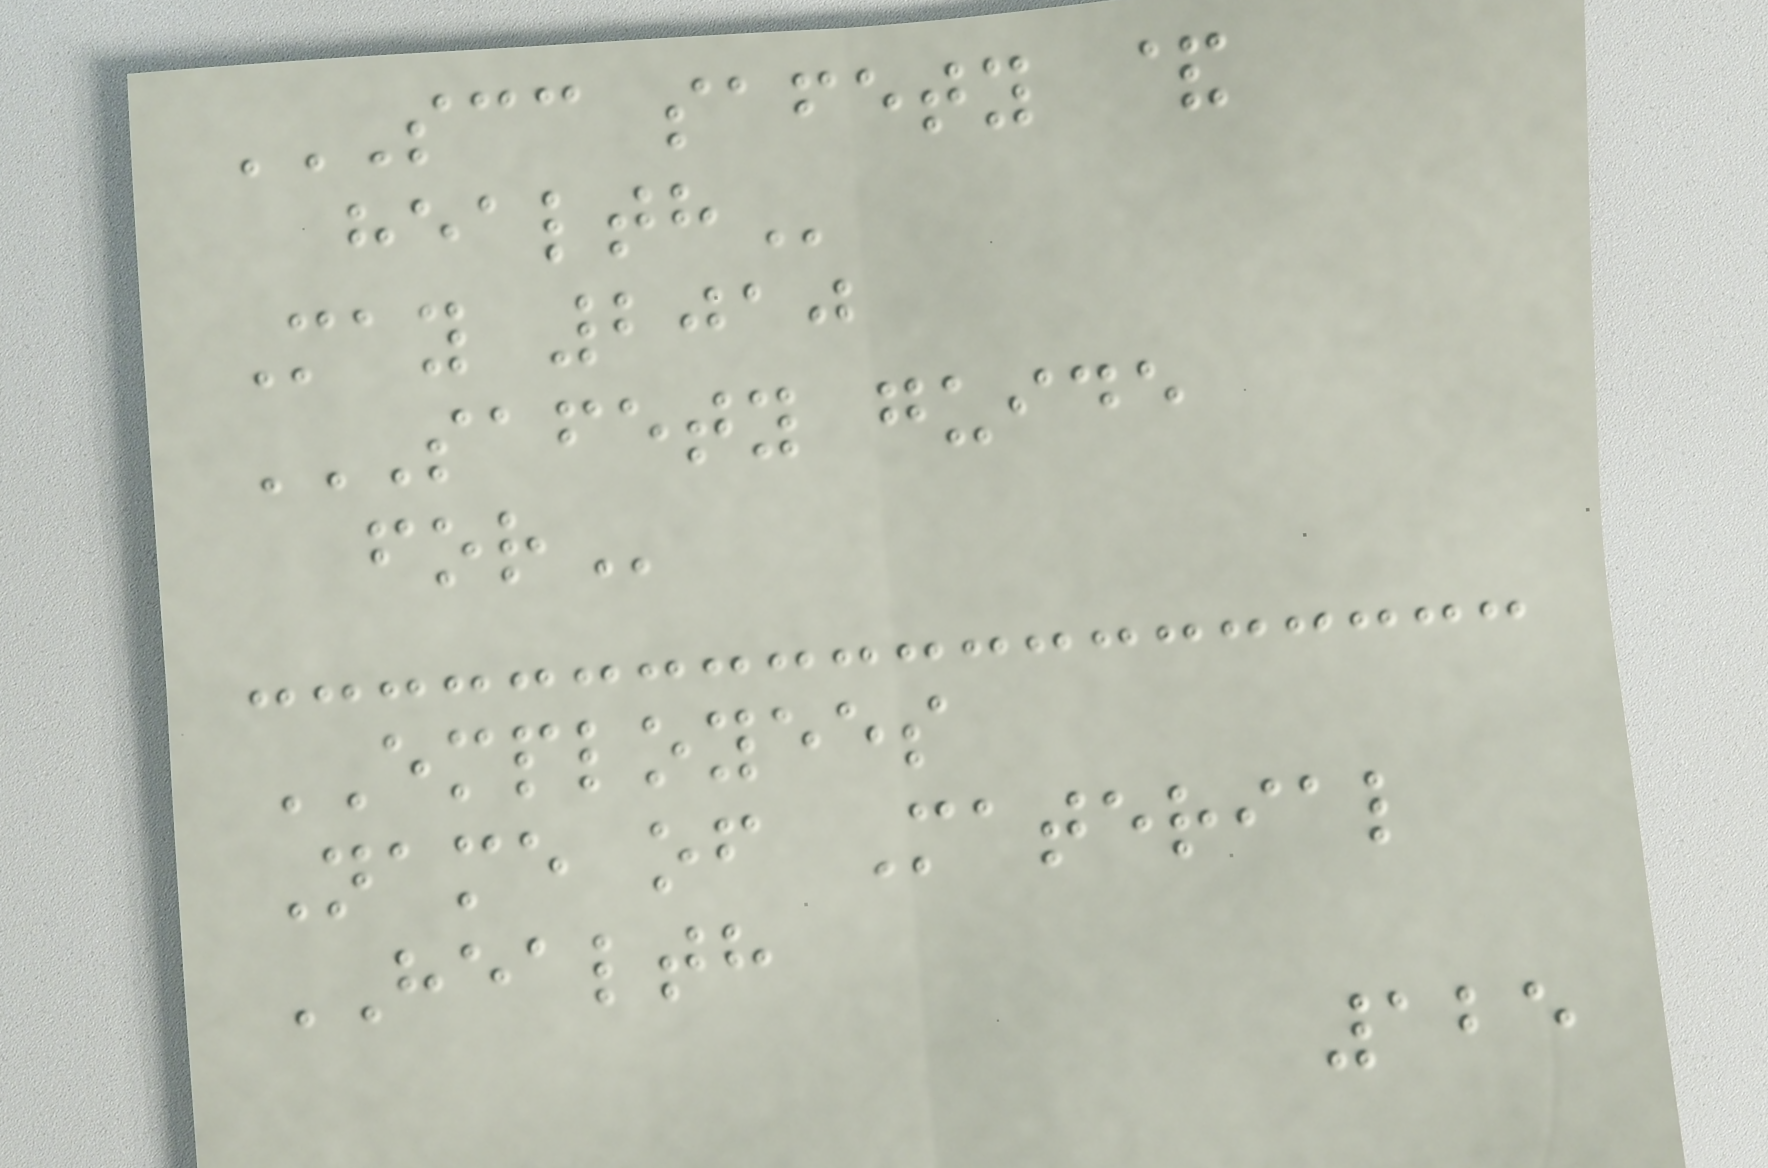SCC SAFETY &
HEALTH
May 2010
SAFETY GUIDE
FOR
EMPLOYEES
Name of Material
HEALTH
125
